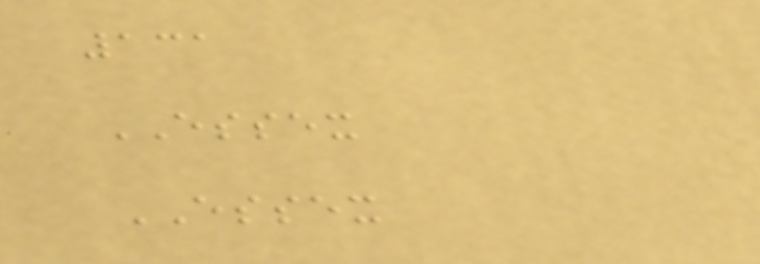131
ESSEX
ESSEX
